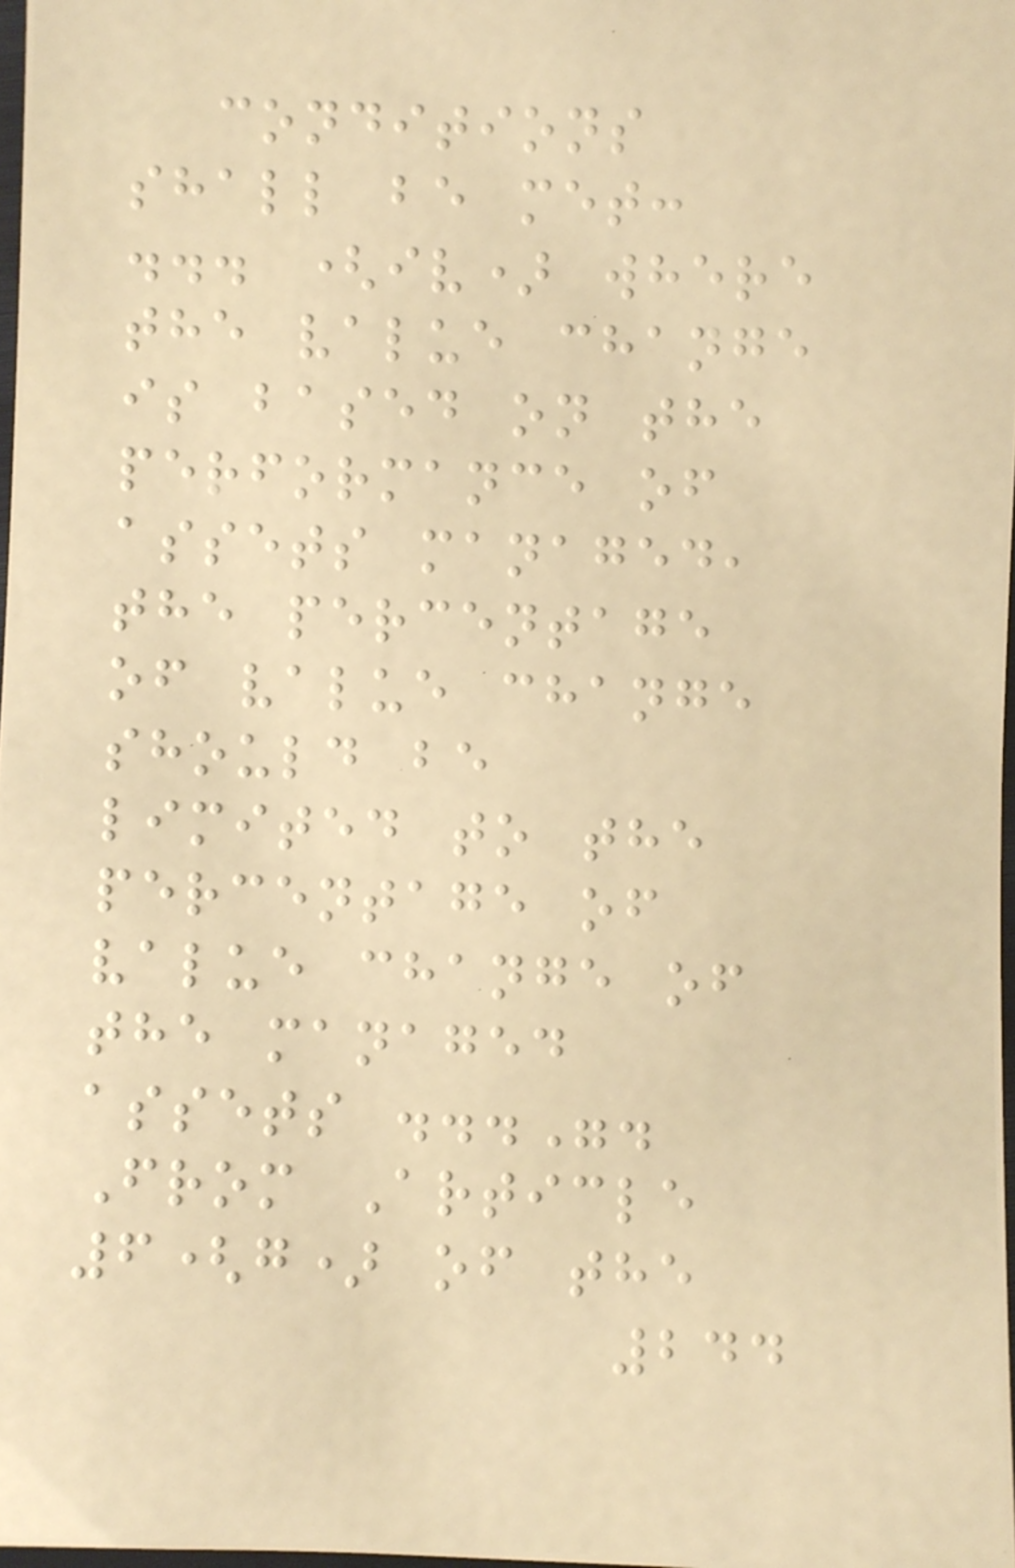conditions
shall be met:
... (iv) where
the value change
is based on the
performance of
assets managed,
the percentage
of value change
should be
limited to the
percentage of
value change of
the managed
assets ...".
From Article
6(g) of the
244
